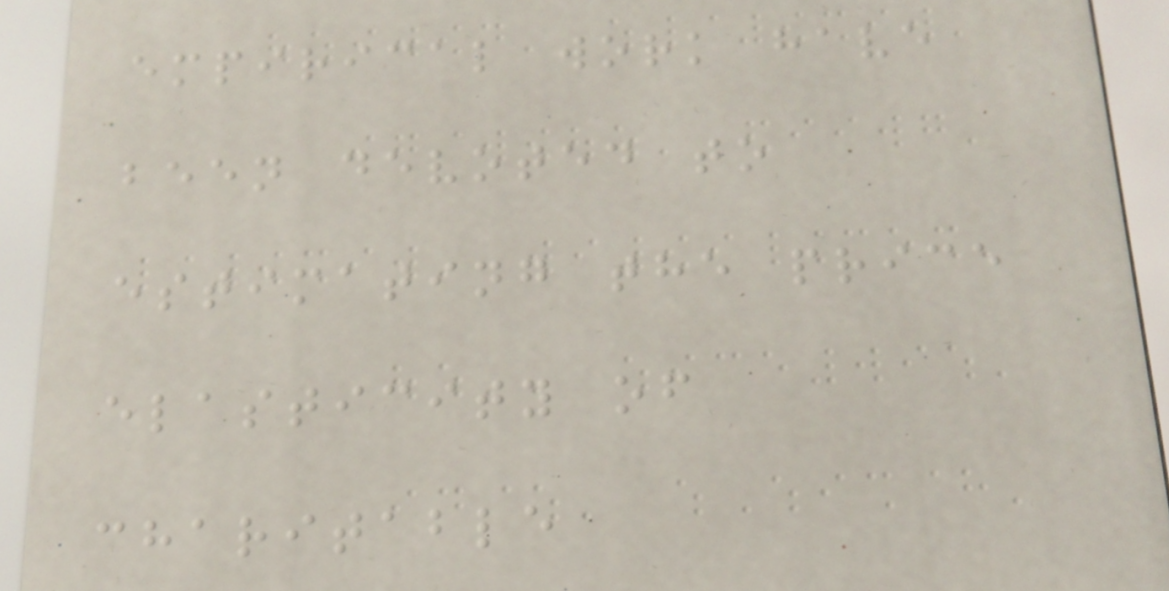empirical work have
been devoted to
estimating the price
elasticity of
charitable
